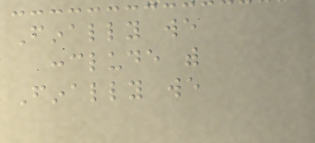Finally we
conclude with
Finally we
